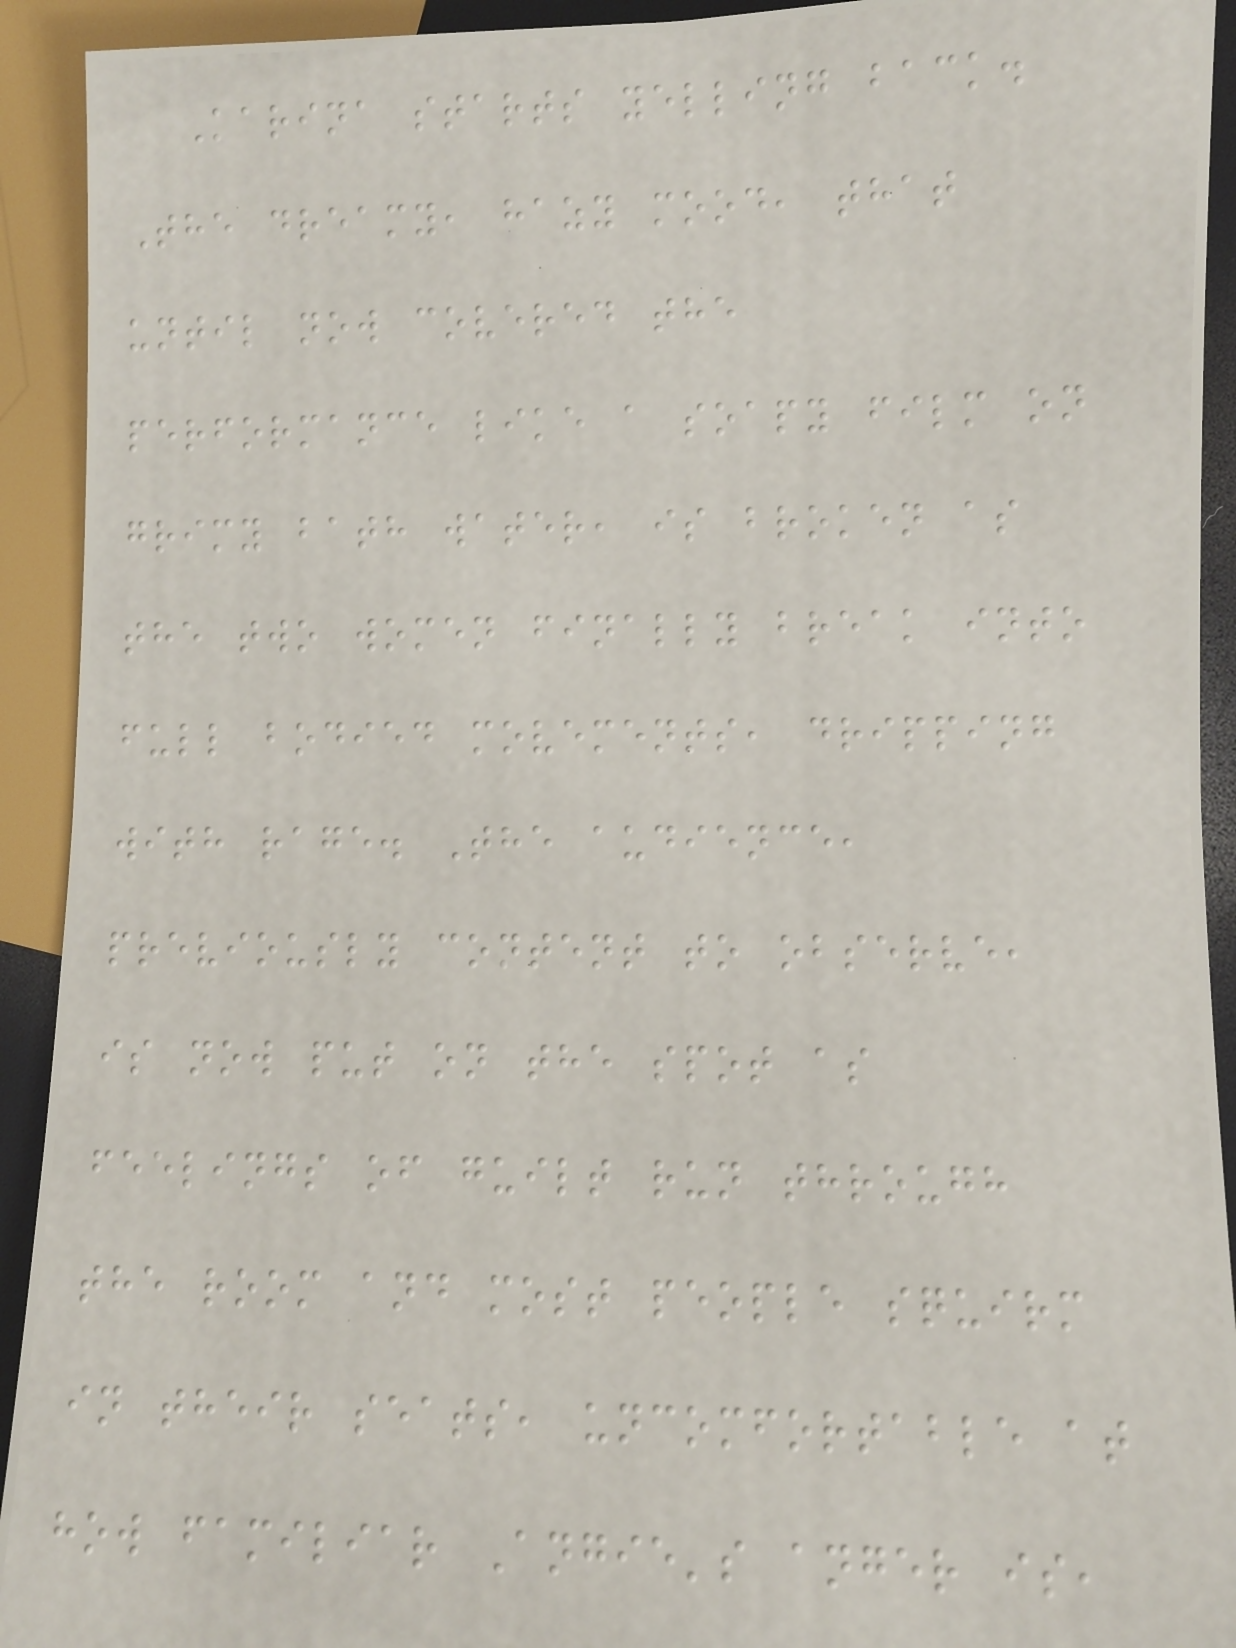Karina starts yelling back.
The dreamy, hazy mood, that
until now covered the
performance like a soapy film on
grimy bath water, is broken as
the two women finally break into
full bodied movements, dripping
with rage. The audience,
previously content to observe,
is now put on the spot as
feelings of guilt run through
the room and most people squirm
in their seats, uncomfortable at
how familiar Angie's anger is,
